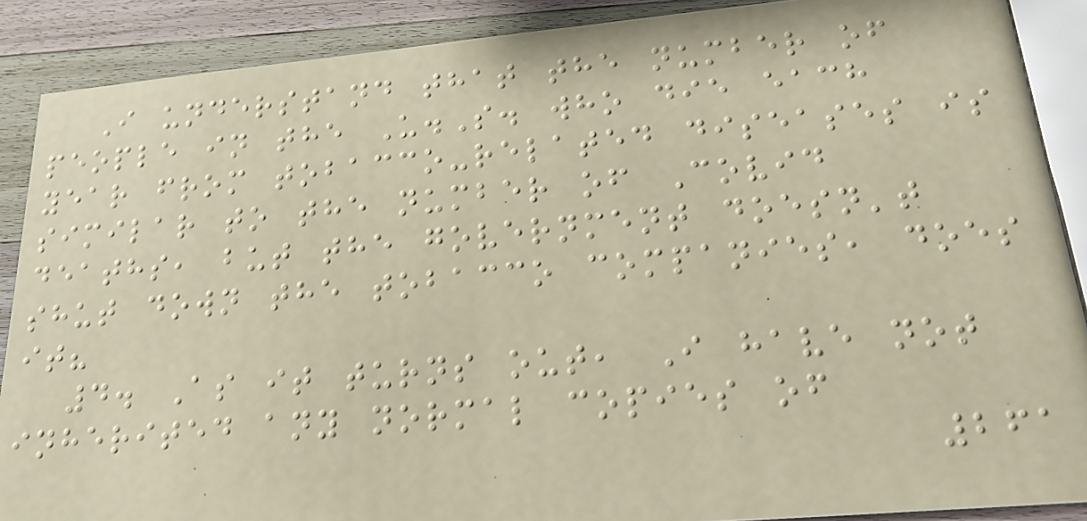I understand that the number of
people in the U.S. who die each
year from tobacco-related diseases is
similar to the number of Covid
deaths, but the government doesn't
shut down the tobacco companies, does
it?
4. As it turns out, I have not
inherited any normal copies of
261
